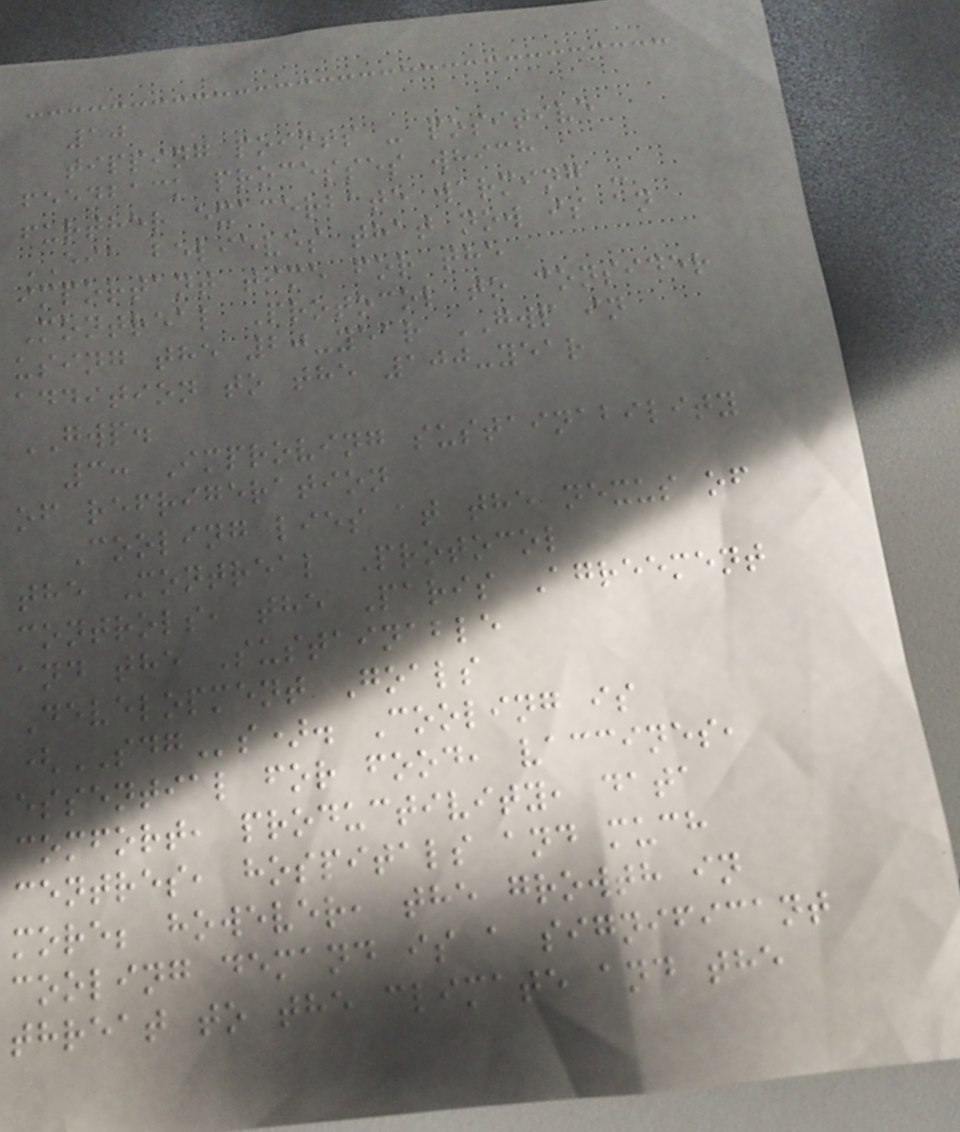10
tipping points - positive
feedback processes which
further exacerbate warming -
EIA believes that now is an
important time for the
Montreal Protocol to consider
using the 20-year GWP in
addition to the 100-year
GWP.
3: Improving sustainability
of refrigeration
Cooling lies at the nexus of
the Montreal Protocol
controls, the Paris Agreement
and the Sustainable
Development Goals
(SDGs). Cooling is
essential for food, vaccines,
comfort, productivity, data
centres, hospitals and much
more; however, the growth in
cooling demand is a significant
threat to the climate and the
